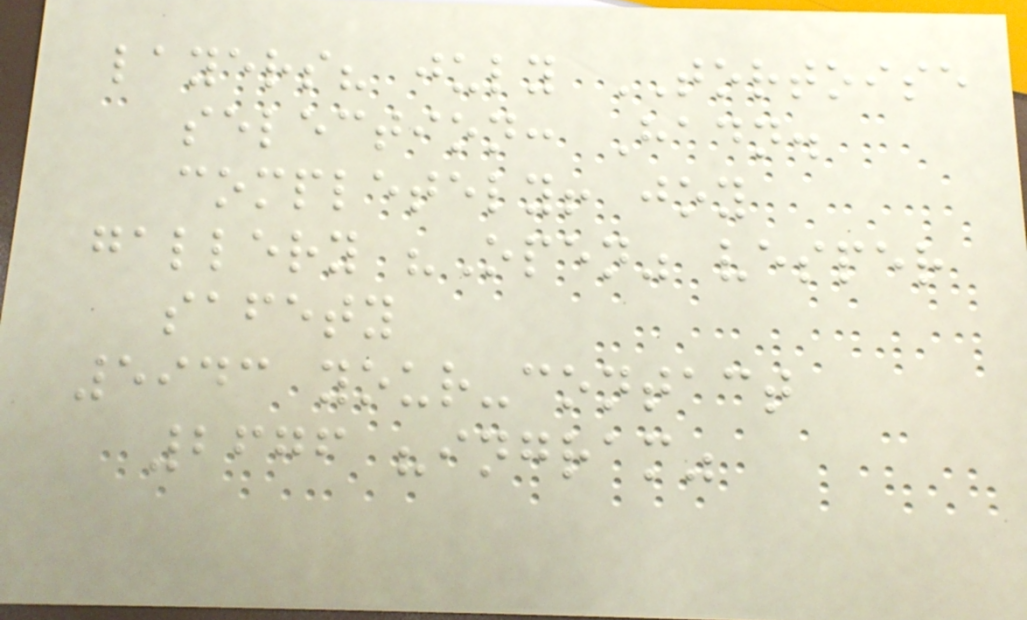layers? july TORTOISE
selection: Hadn.
completely! joy
gallery "Open" vesper
safety
5943 your-contact
2676 "ingram"
